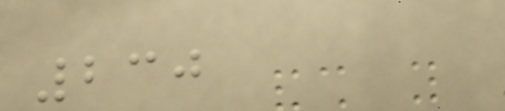230
